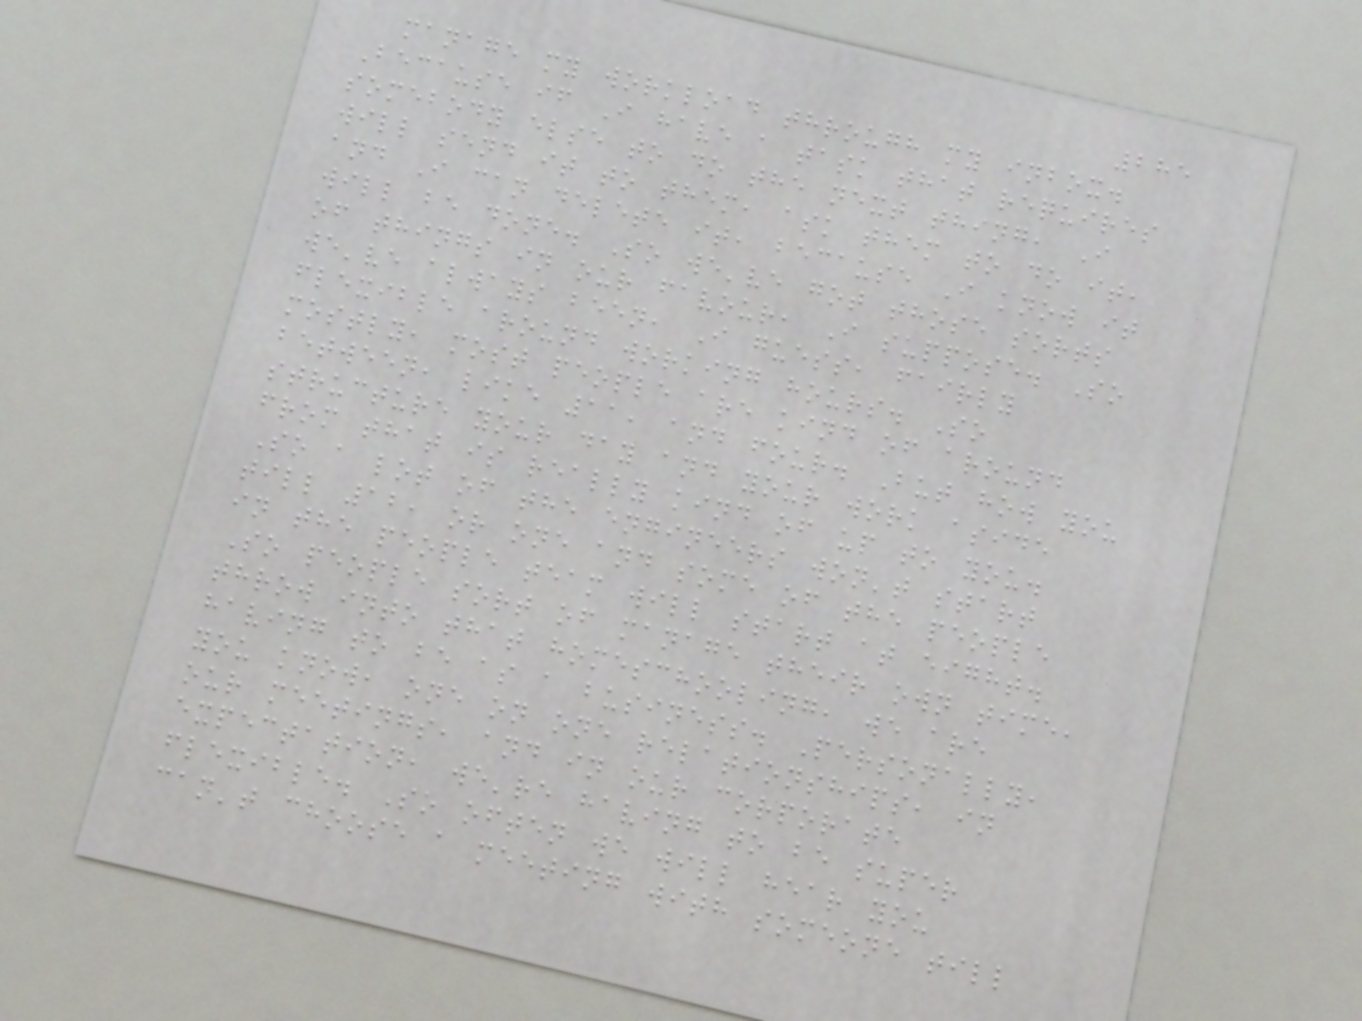285
manage my workload through my inbox.
Because if I have a task that requires
somebody else to do the next thing, I
will send it to them, ask them to do it,
and I can delete it, because I know it
will be done. So we've got those sorts
of things in our favour, I suppose. So
we've always been, I guess, fairly
flexible around working hours. So
mostly, most people are kind of around
between, like 11, and four. But how you
structure your day and your work aside
from that is really kind of up to you.
So a lot of the engineers won't start
till 12, or one and some of the people
in the people team will start at eight.
So people sort of manage their own time,
throw into that homeschooling, we are
having to be as a business. Personally,
you know, one on one relationships, in
our meetings, and in our corporate
expectation, we're having to be super
flexible. So often we will hear you
can't choose a meeting with someone till
